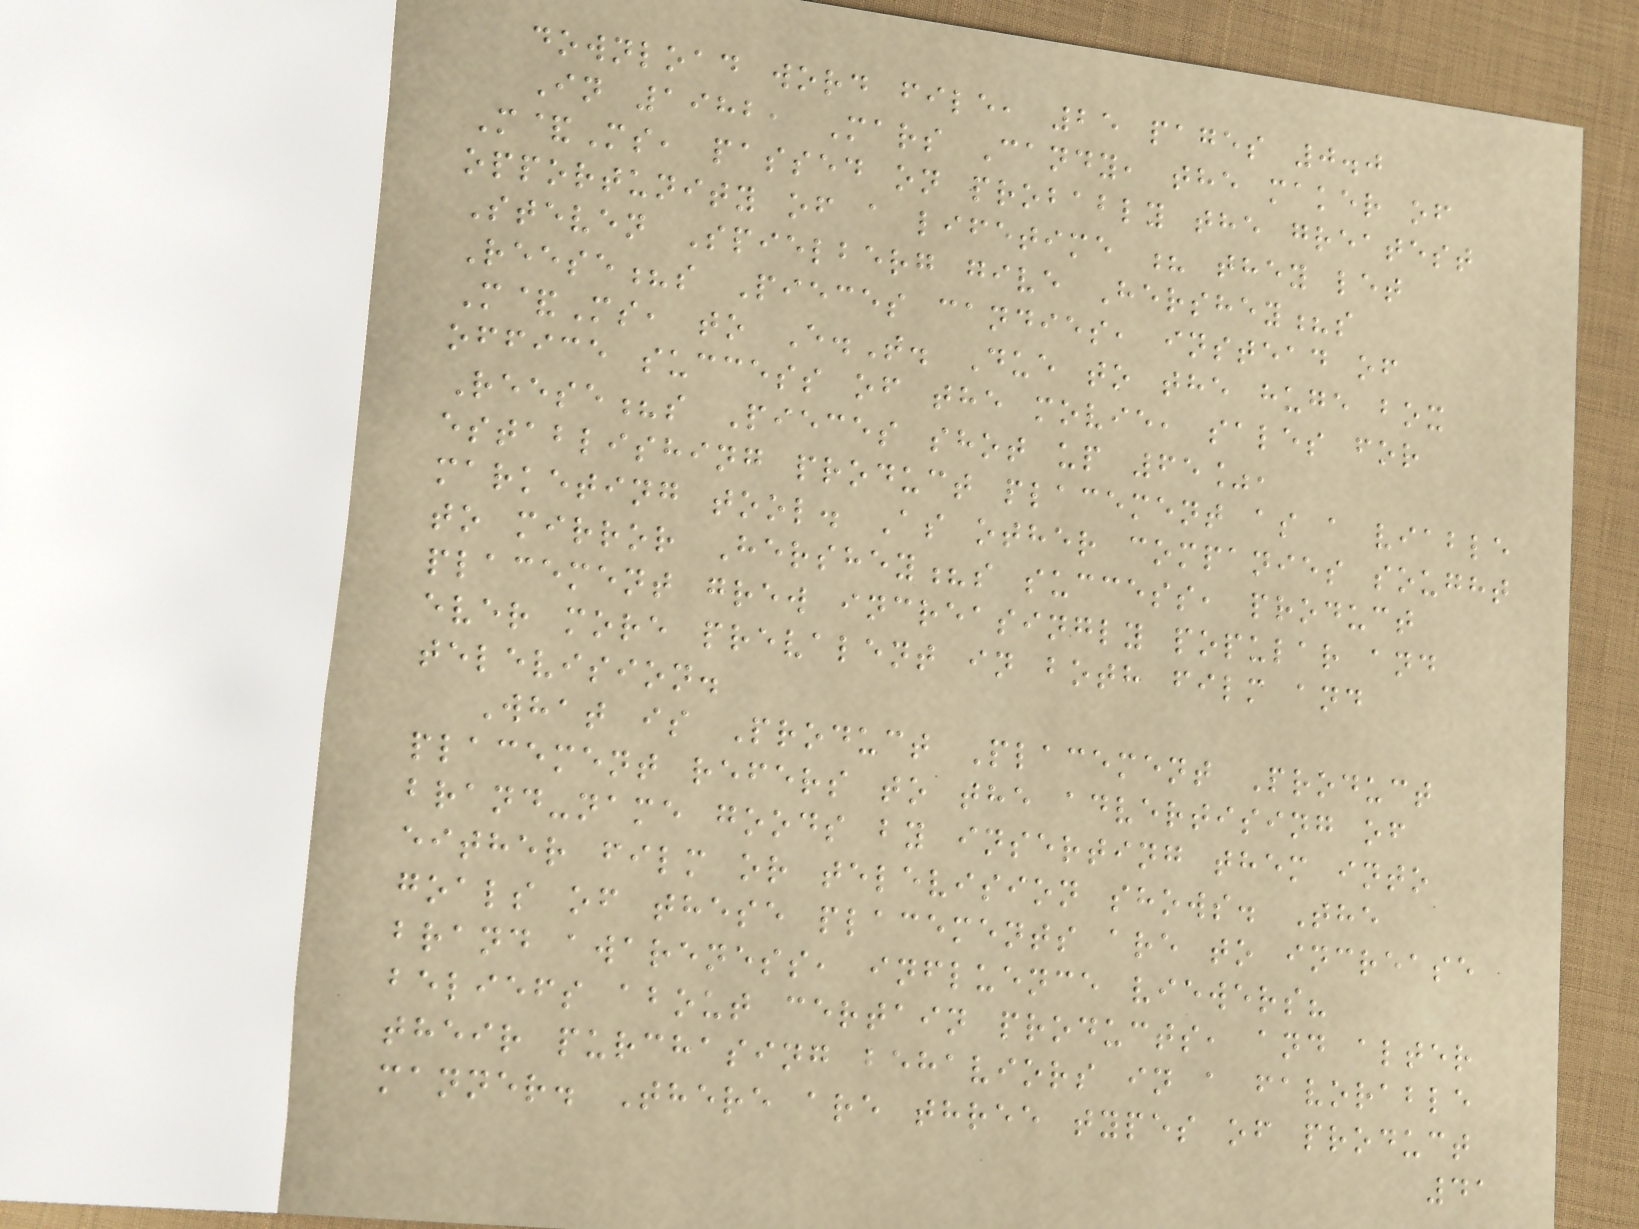download word file, 25 pages 0.0
In 1982, Mars Candy, the maker of
M&Ms, passed on probably the greatest
opportunity of a lifetime ? they let
Steven Spielberg give Hershey?s
Reese?s Pieces candies, instead of
M&Ms, to E.T. Due to the huge box
office success of the movie, sales for
Reese?s Pieces shot up 65%,
establishing product placement as a viable
marketing tool. As other companies sought
to mirror Hershey?s success, product
placement grew increasingly popular and
ever more prevalent in both film and
television.
What is Product Placement Product
placement refers to the advertising of
brand-name goods by inserting them into
either film or television shows. The
goals of these placements are to increase
brand awareness, influence viewers?
beliefs about certain products, and alter
their purchasing behaviors in a favorable
manner. There are three types of product
41
